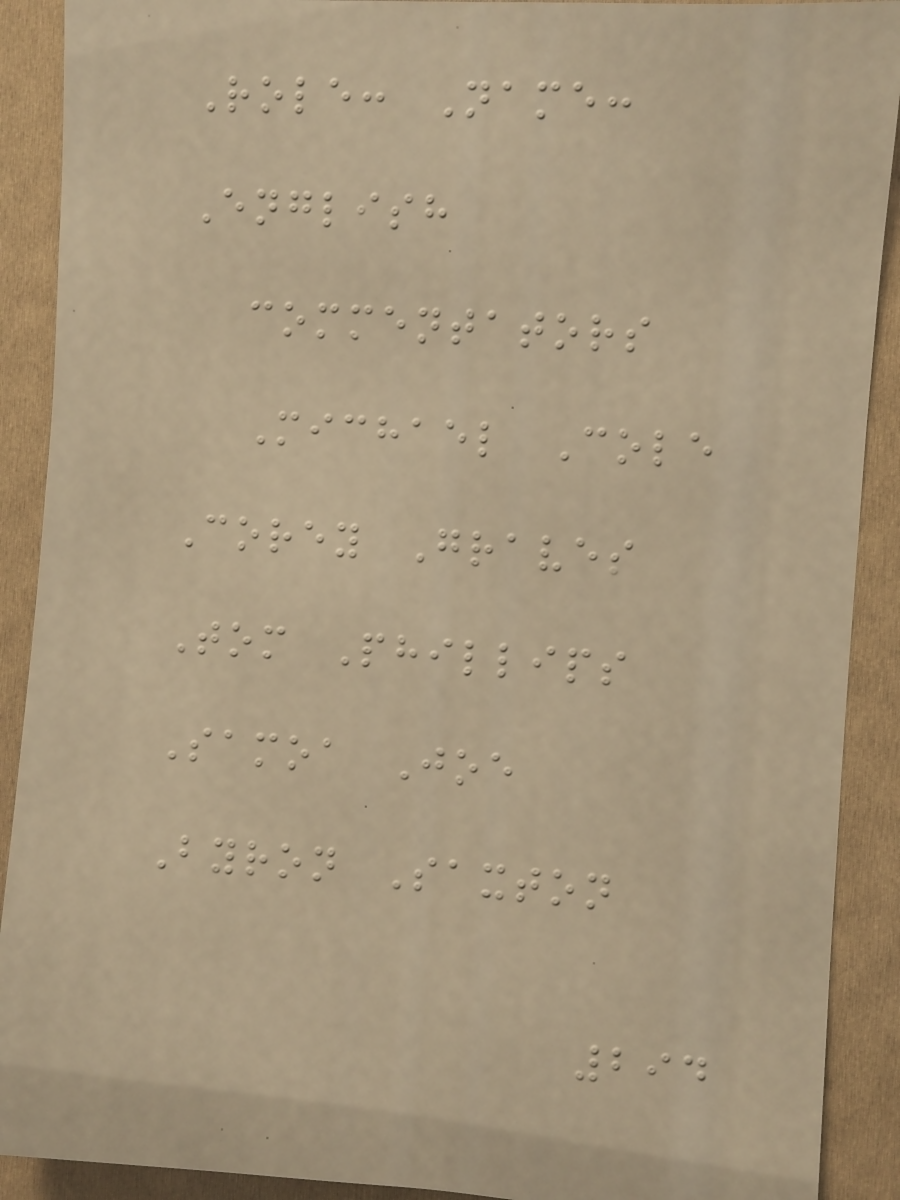Role: Name:
English
commentators
Michael Cole
Corey Graves
Tom Phillips
Samoa Joe
Byron Saxton
294
